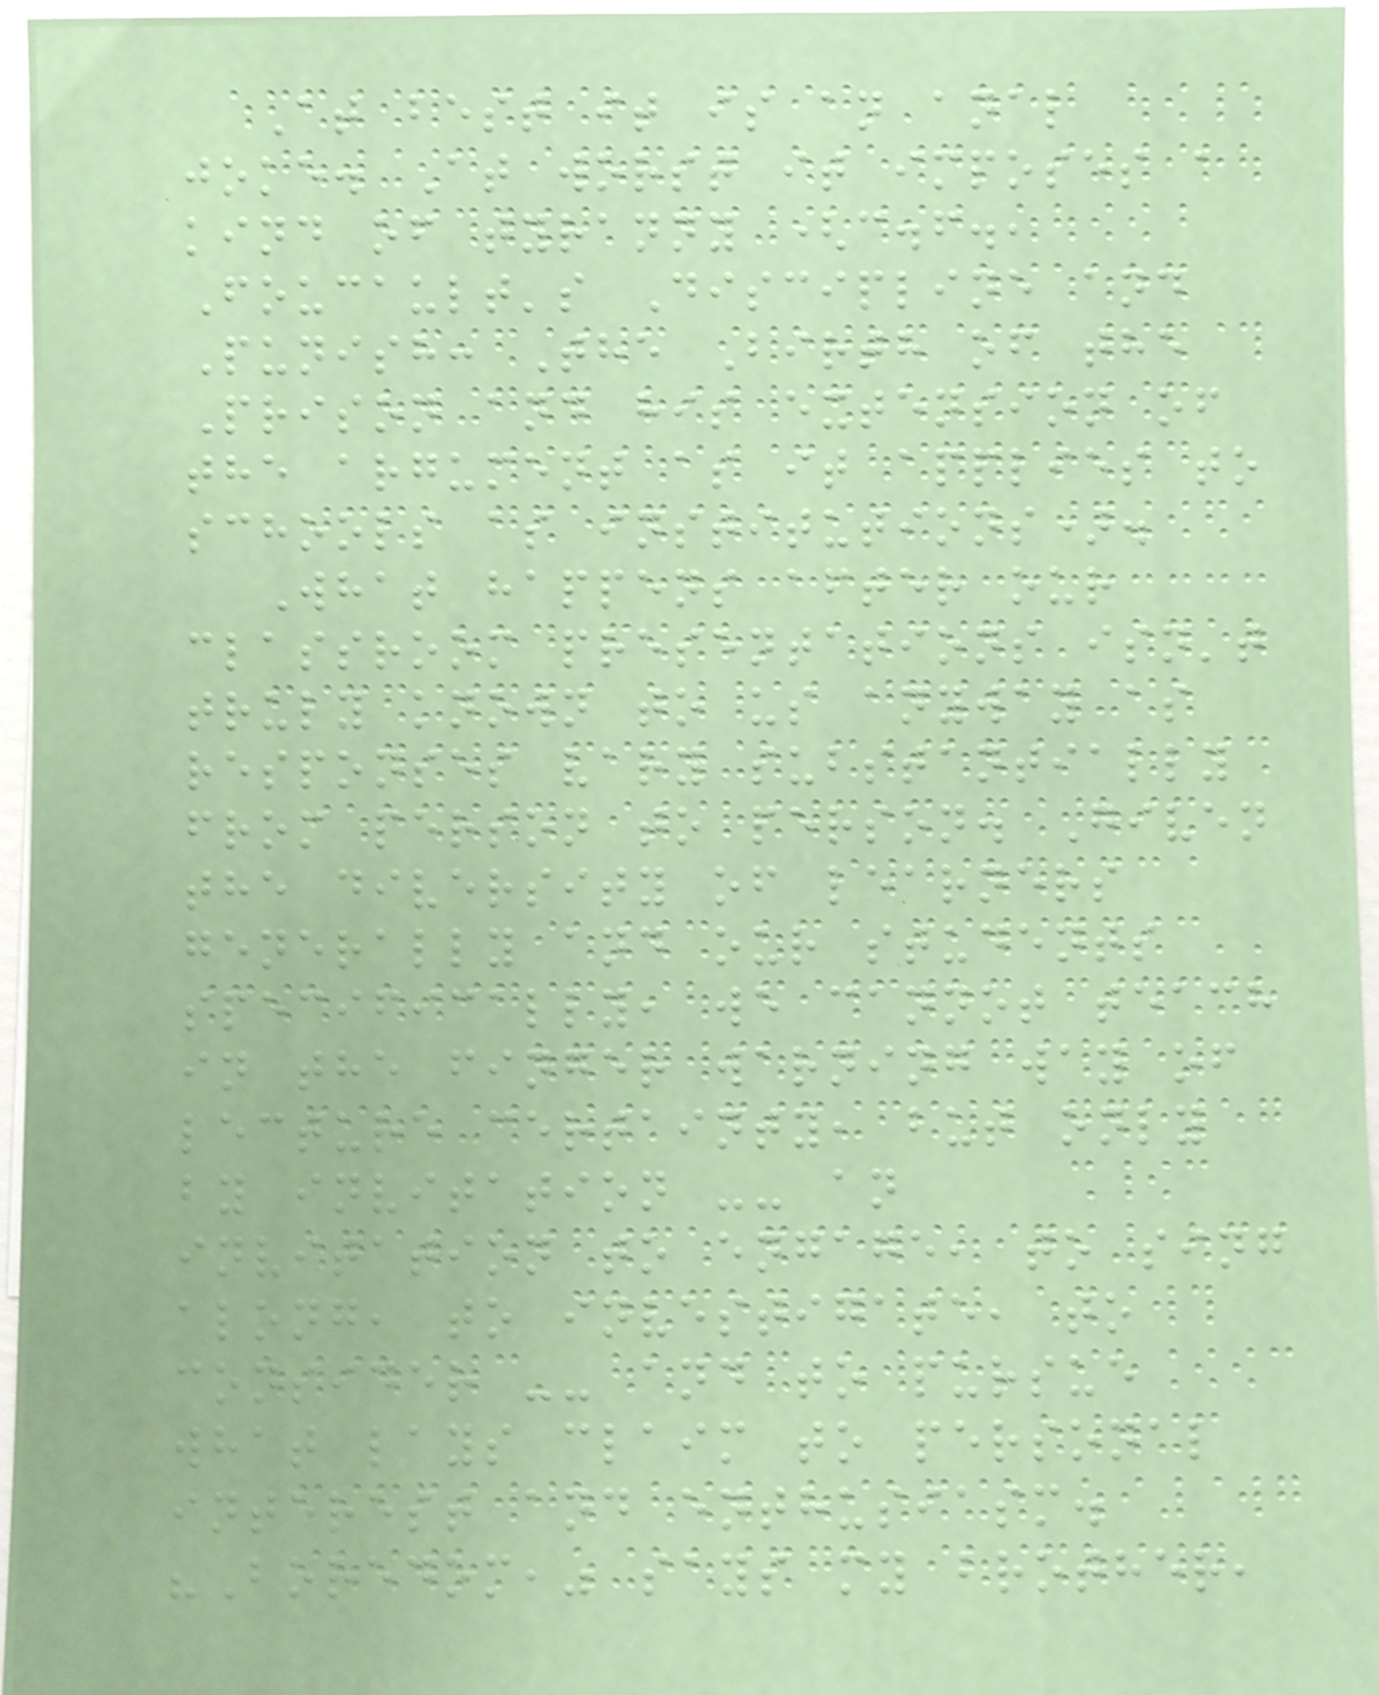At best it is an anal
joke. At worst it imposes a
kind of tyranny (c.f.,
Foucault's Discipline and
Punish: The Birth of the
Prison and his extension of
the argument as it applies to
schools as institutions).
What happens after our
classroom presentations isn't
truly known to us anyway as
responses vary substantially
from person to person. Given
the diversity of learners
generally and our students
specifically, we cannot teach
in the finger warning way of
lecture certainty, but only
by invitation -- an
invitation to engage, to sing
along, to investigate, to
consider -- and to pursue
what lays claim to personal
interest and enthusiasm.
"Boredom," says my brother,
